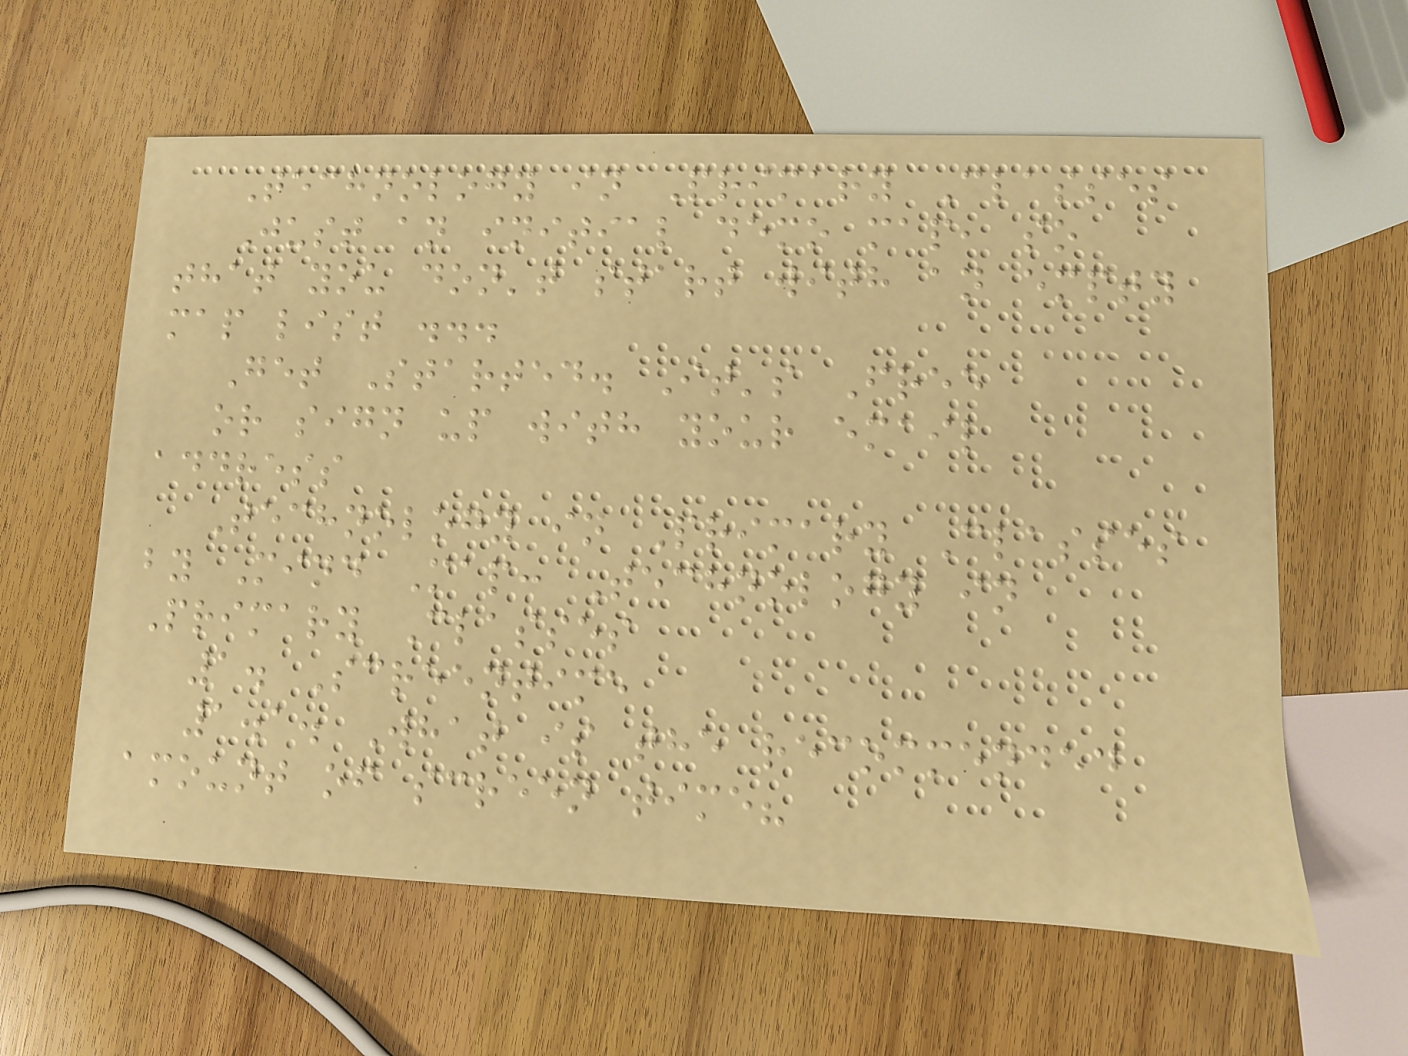Technology in Primary Classes
Just an initial demo map, so
that you don't start with an empty
map list ...
Get Started. It's Free
or sign up with your email
address
Technology in Primary Classes
by Mind Map: Technology in
Primary Classes
1. Screentime
1.1. What is the recommended
amount of screen time?
